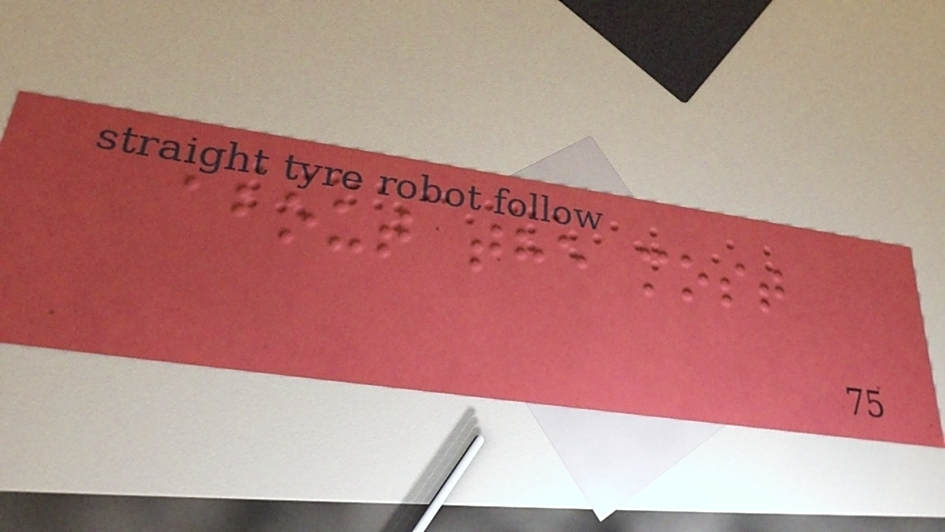about the most
